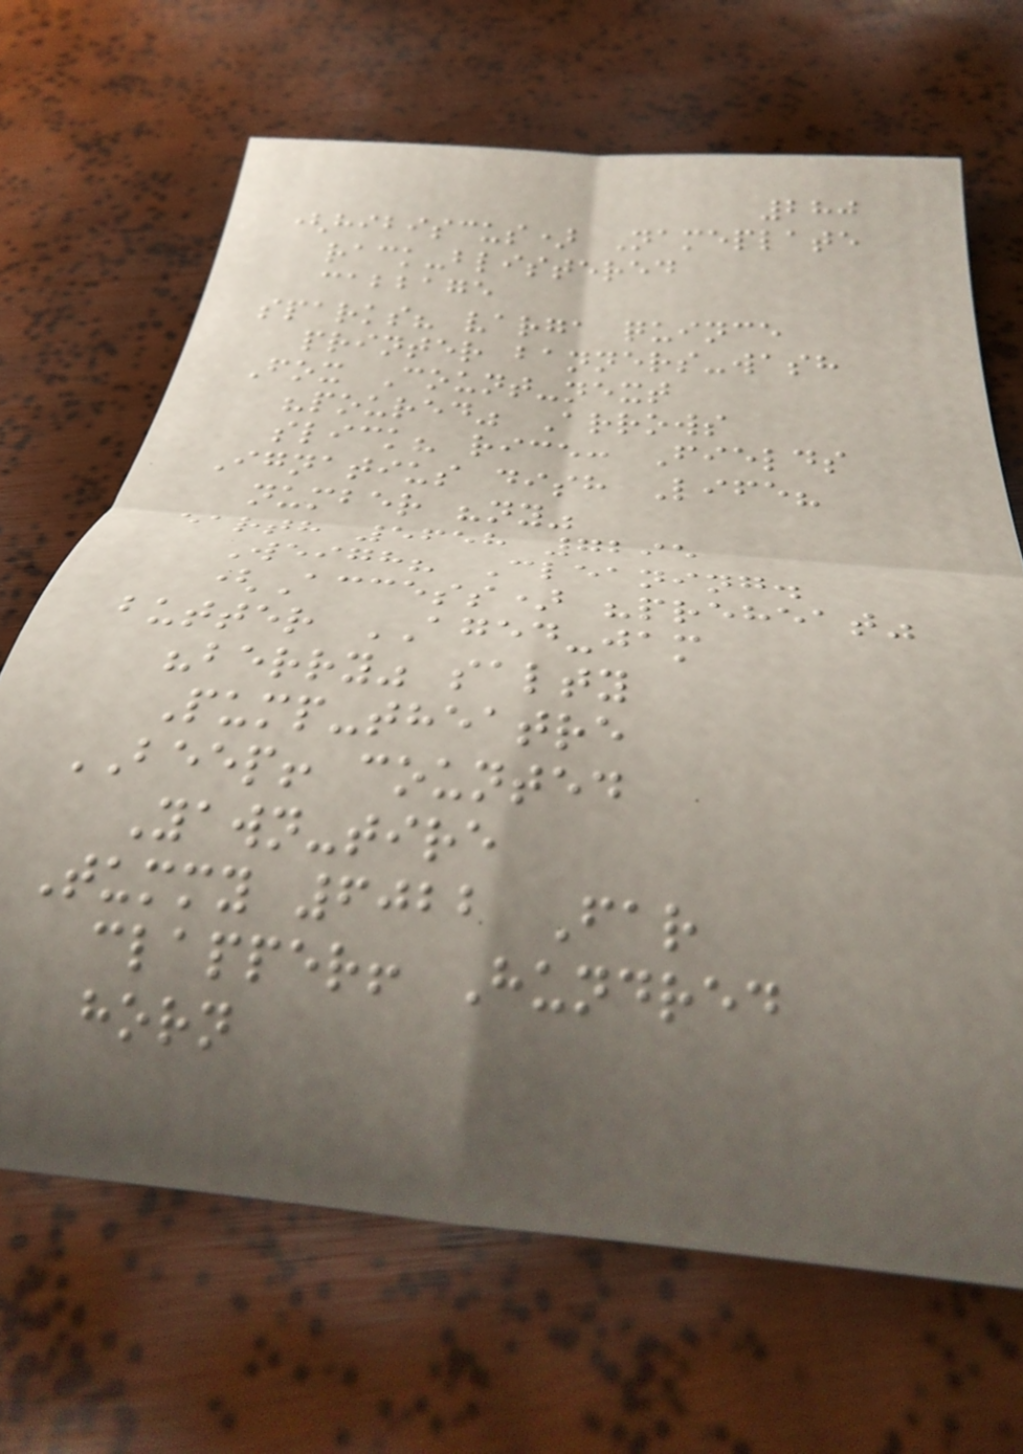280
(hibiscus) Nameplate
rack-blistered
cabbage
sparks? varga quince
printer banners-wash
Fox Count-next
"poured" Arrows
slick? rice: Fields
Ignatius dish Life?
number "ny"
earth 5658 7295
Weigh? Cleaning.
(Access) "preheat"
butter AGED-jam
"berry" salty
Pump-theatre
BEEP! counted
Yawn-tire
Tummy 6022 Far
clapper! Hundred
horn
